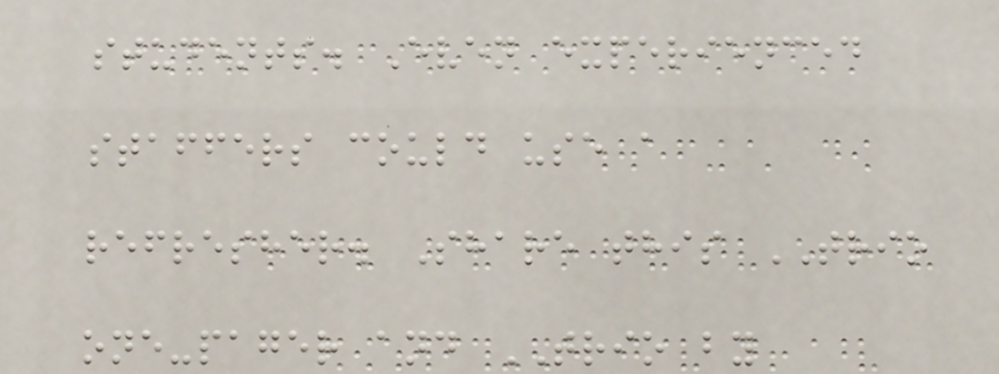students. Even experienced
staffers could use a
refresher. Share this TRIO
one-pager and TRIO by
